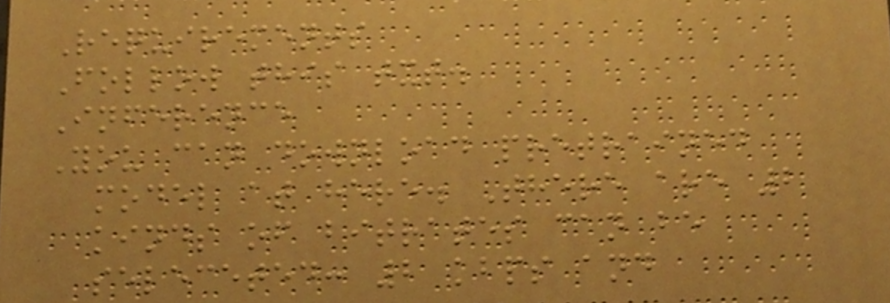Requirements
Follow this txt.
Inference
You can download pretrained
model at here. There are 2
kinds of bitrates can be
seleceted: 2 kbps and
